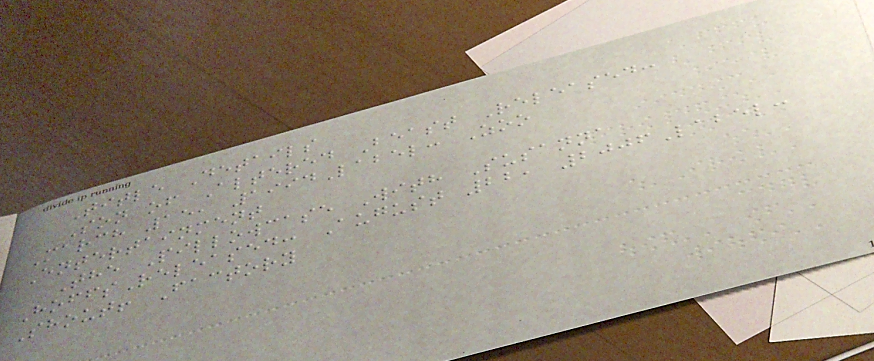Title Details
Son of Altered Beast Released:
March 15, 1994Label: Zoo
Entertainment
The Pillowcase With Susanna
HoffsReleased: August 22, 2006Label:
Shout! Factory
